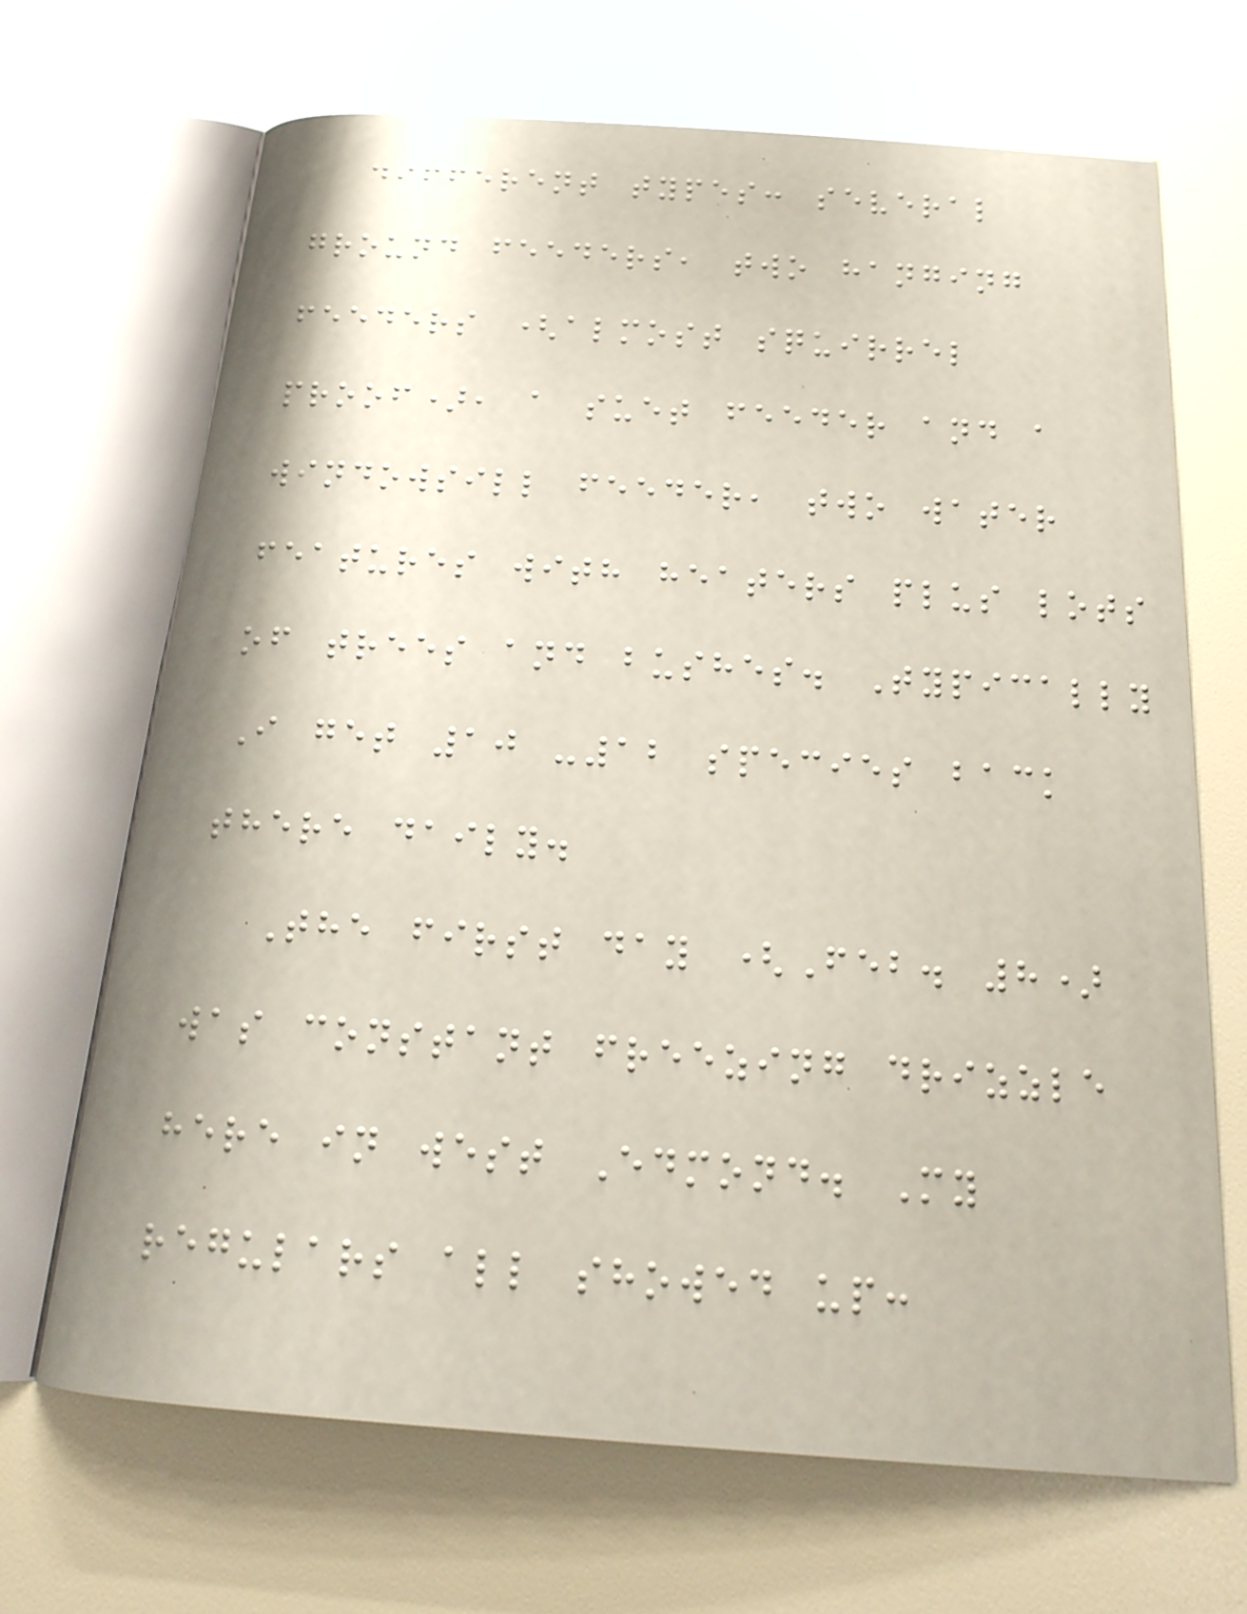different types: several
ground feeders, two hanging
feeders (almost squirrel
proof), a suet feeder and a
windowsill feeder, two water
features with heaters plus lots
of trees and bushes. Typically
I get 10 -12 species back
there daily.
The first day (Feb. 8)
was constant freezing drizzle
here in west Edmond. My
regulars all showed up:
